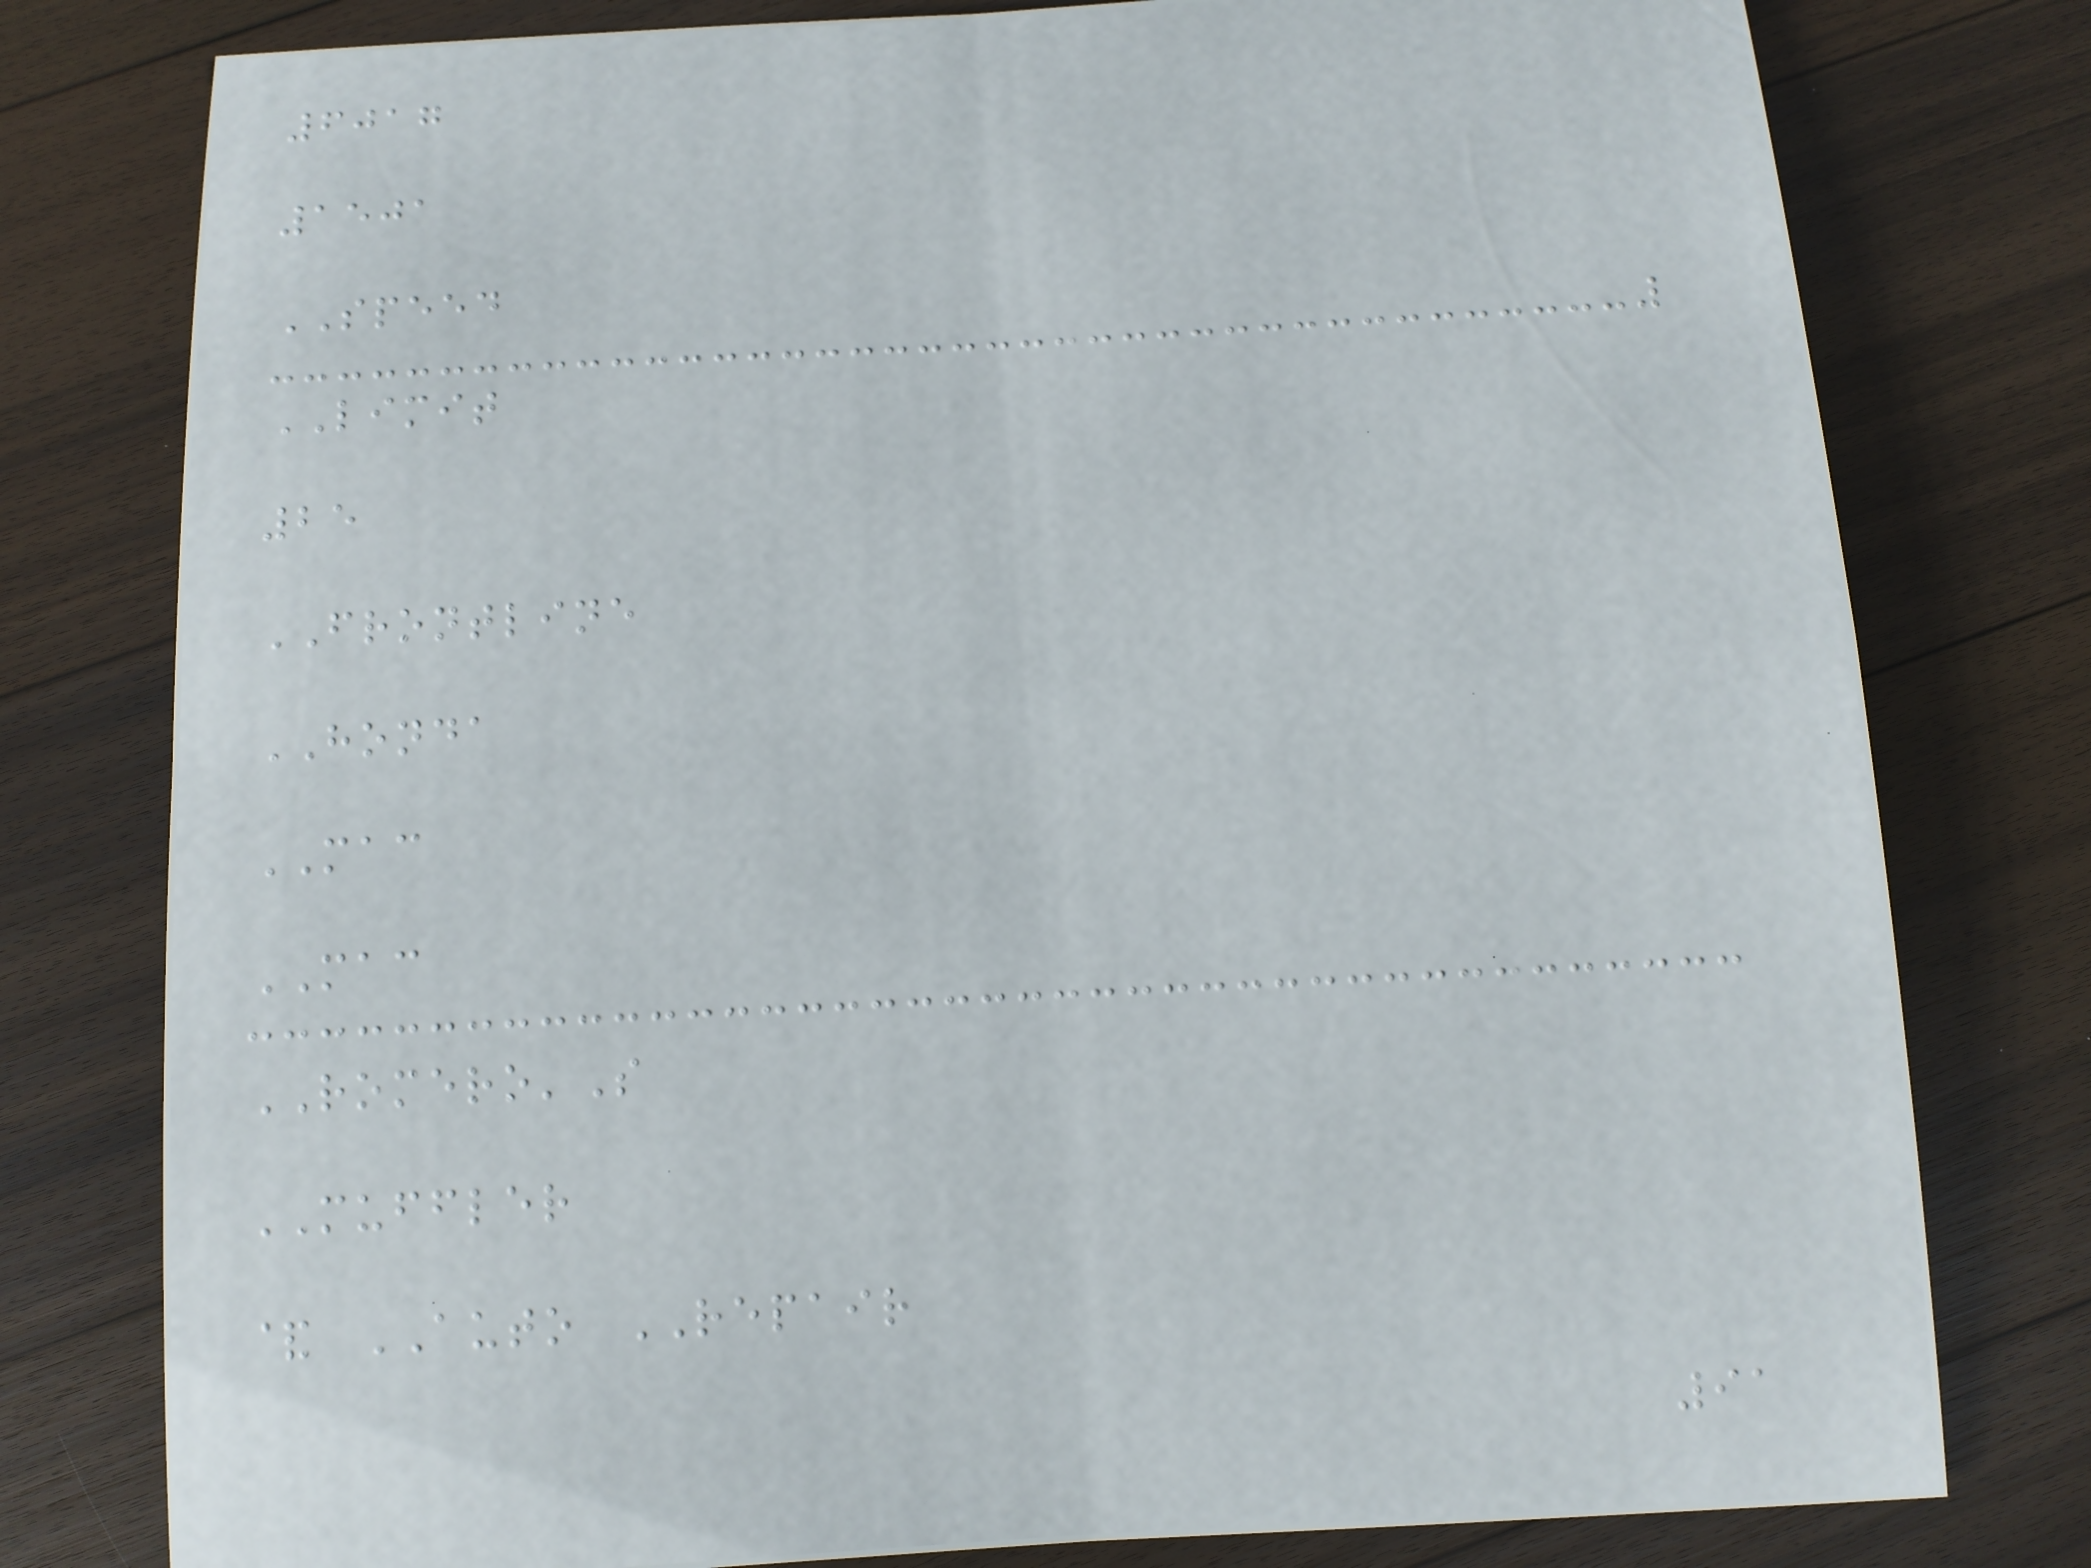6017
1501
SPEED
LIMIT
25
FRONTLINE
HONDA
MAC
MAC
ROMERO'S
MUFFLER
& AUTO REPAIR
91
